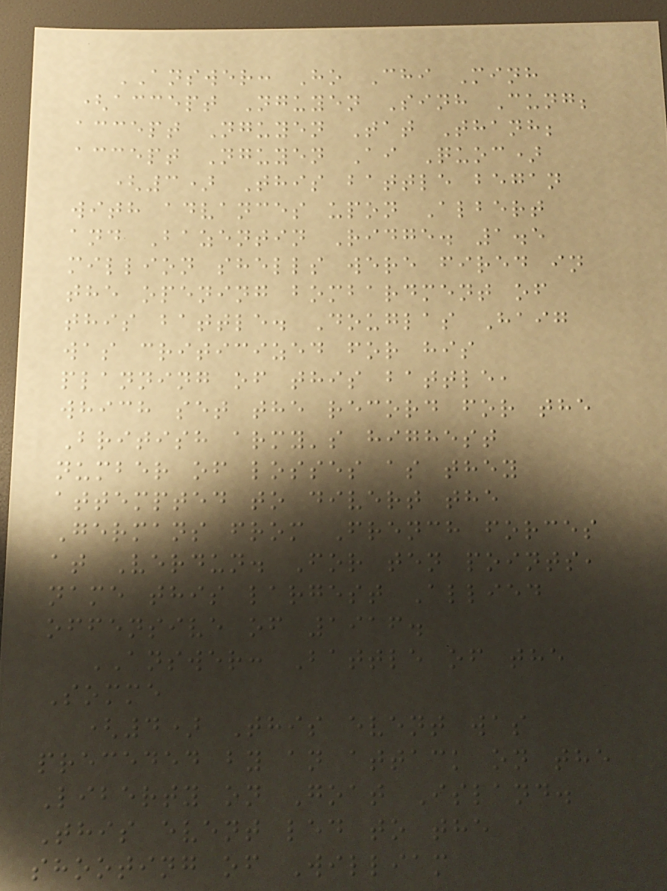ANSWER: Ho Chi Minh
(accept Nguyen Sinh Cung;
accept Nguyen Tat Thanh;
accept Nguyen Ai Quoc)
(3) This battle began
with advances upon Albert
and Bazentin Ridge. 1.5
million shells were fired in
the opening bombardment of
this battle. Douglas Haig
was criticized for his
planning of this battle,
which set the record for the
British army's highest
number of losses as they
attempted to divert the
Germans from French forces
at Verdun. For ten points,
name this largest Allied
offensive of 1916.
ANSWER: Battle of the
Somme
(4) This event was
preceded by an attack on the
Liberty on Goat Island.
This event led to the
shooting of William
